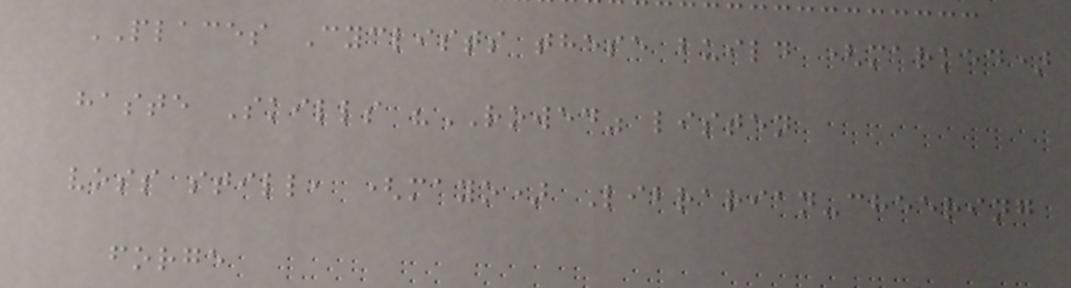PLACES Cyclists these build (marked)
haste Skills "ROWED" listen
voss still, (mayo) Librarian-cheering
forge
